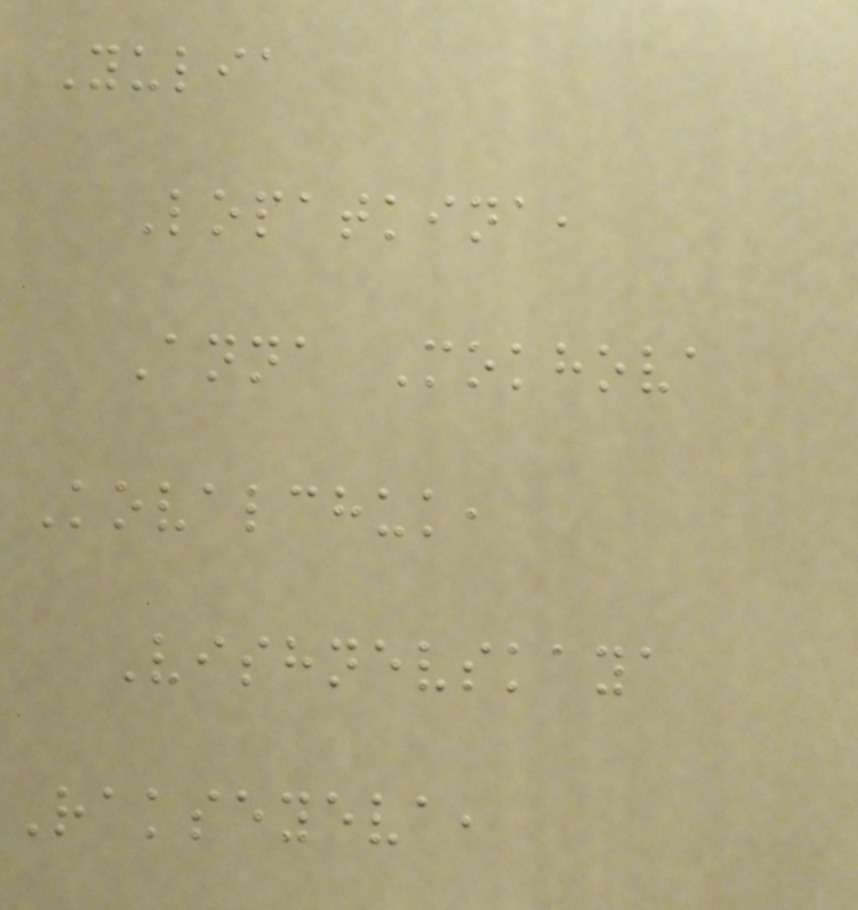Yulia
Lopatkina,
Anna Mokhova
Kovalchuk,
Vishnevskaya
Rakseyeva,
